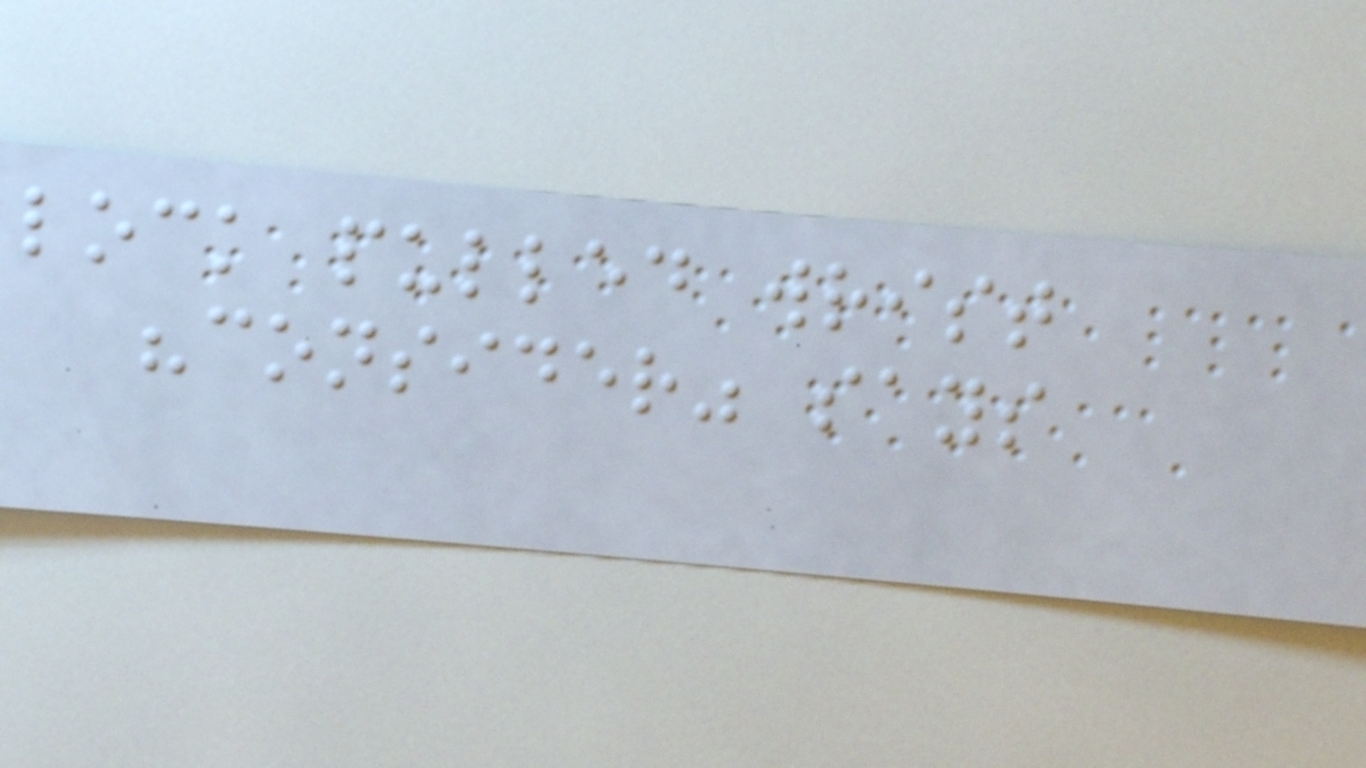lock pulled wrist
"consider" says
